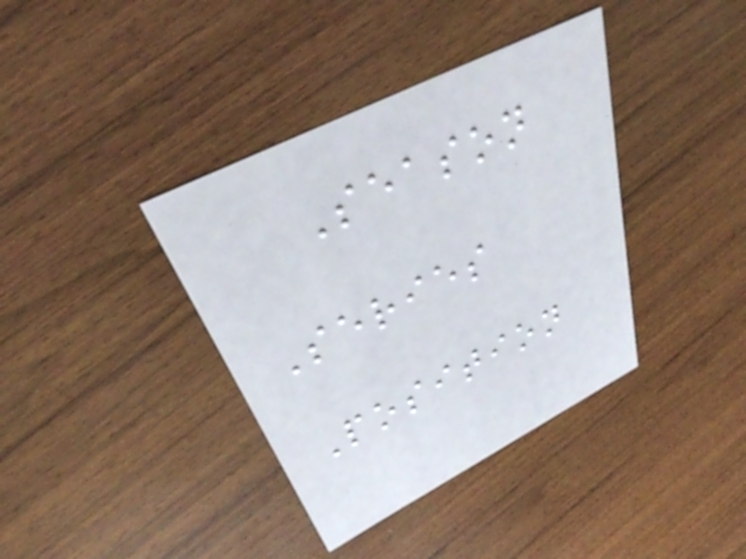Season
Series
Position
